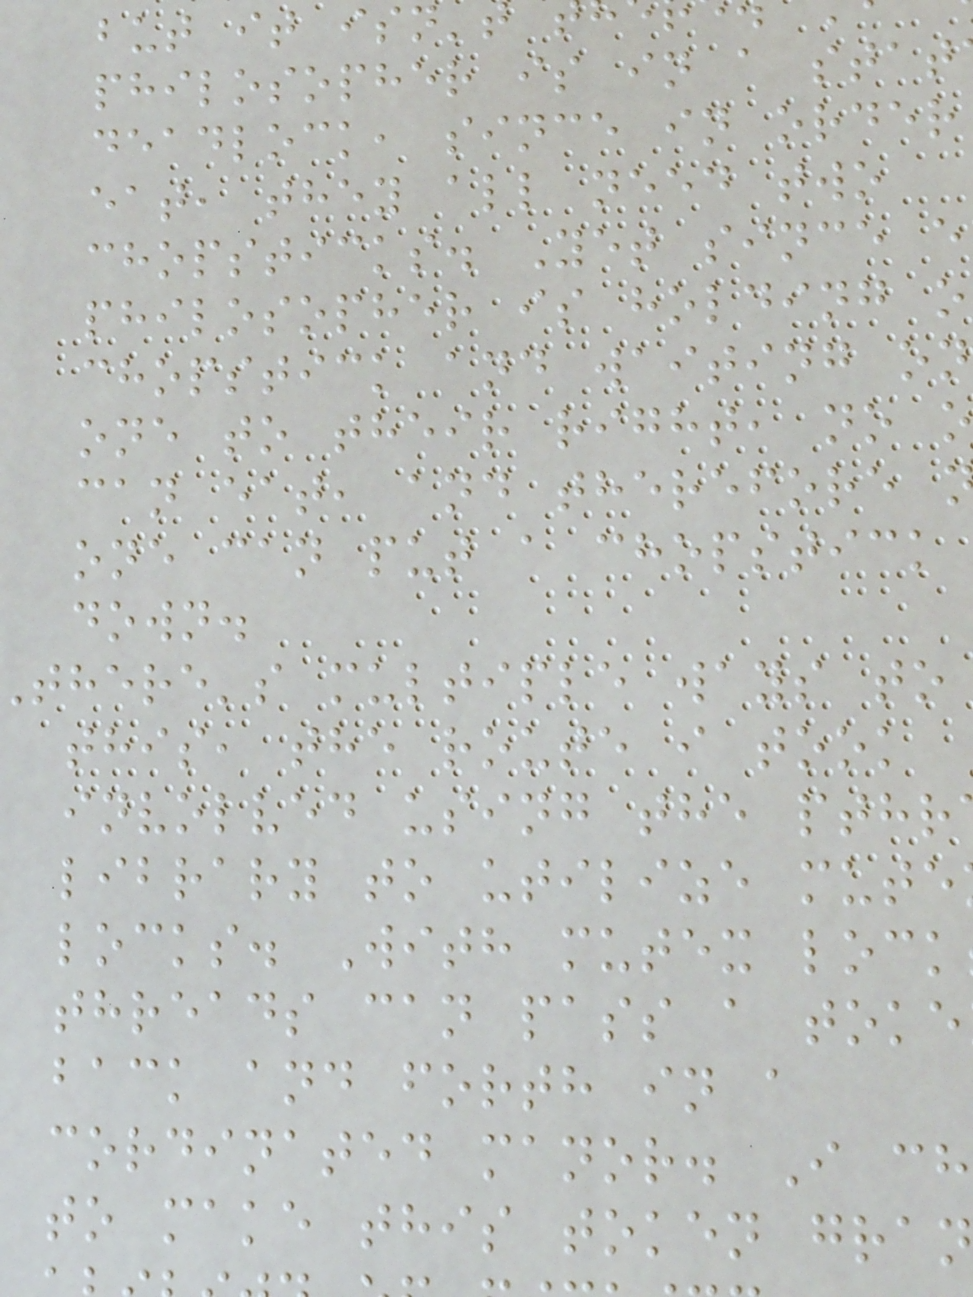but it isn'
philosopher is in a stat
deadlock, since in order
eat, they all need two
chopsticks. Yet since e
philosopher is holding o
chopstick and waiting on
one to their right, no o
can eat, and therefore
one can put a chopstick
down.
there's multiple ways to
this, the route i took
involved using the pthr
library to utilize mute
locks. With mutex lock
threads can pass a toke
back and forth in a
cordinated manor. I ch
to make this token gran
